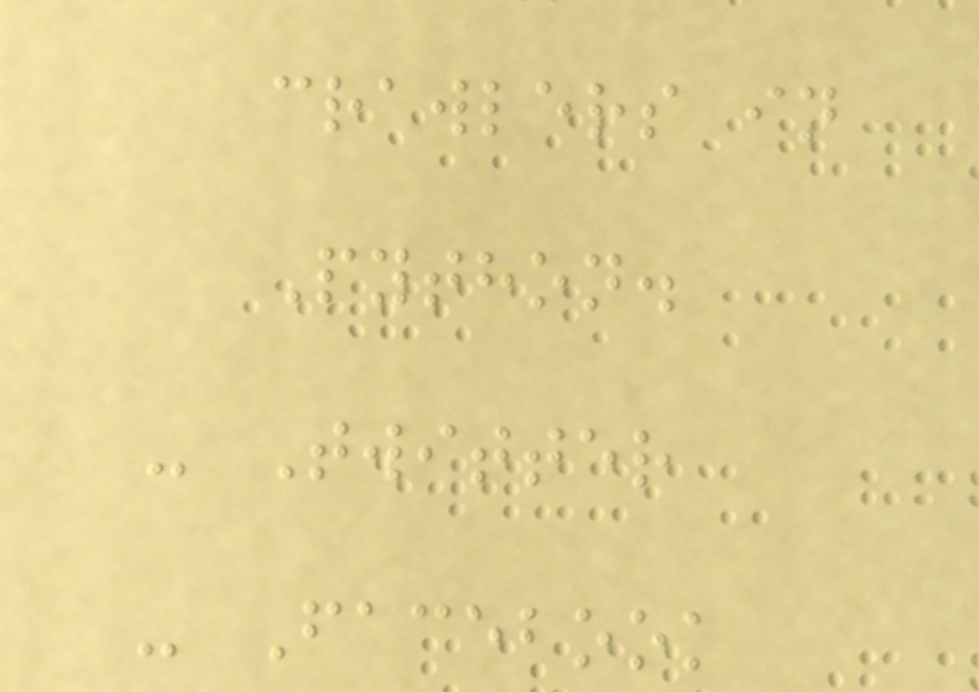crawlers in
Python.
- Twitter
- Facebook
